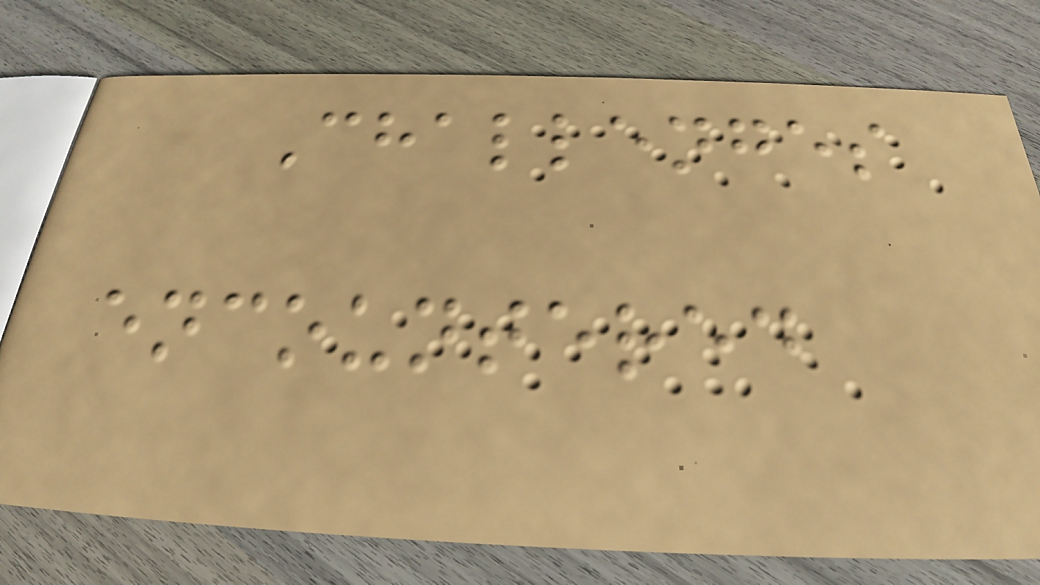Challenges
encountered
